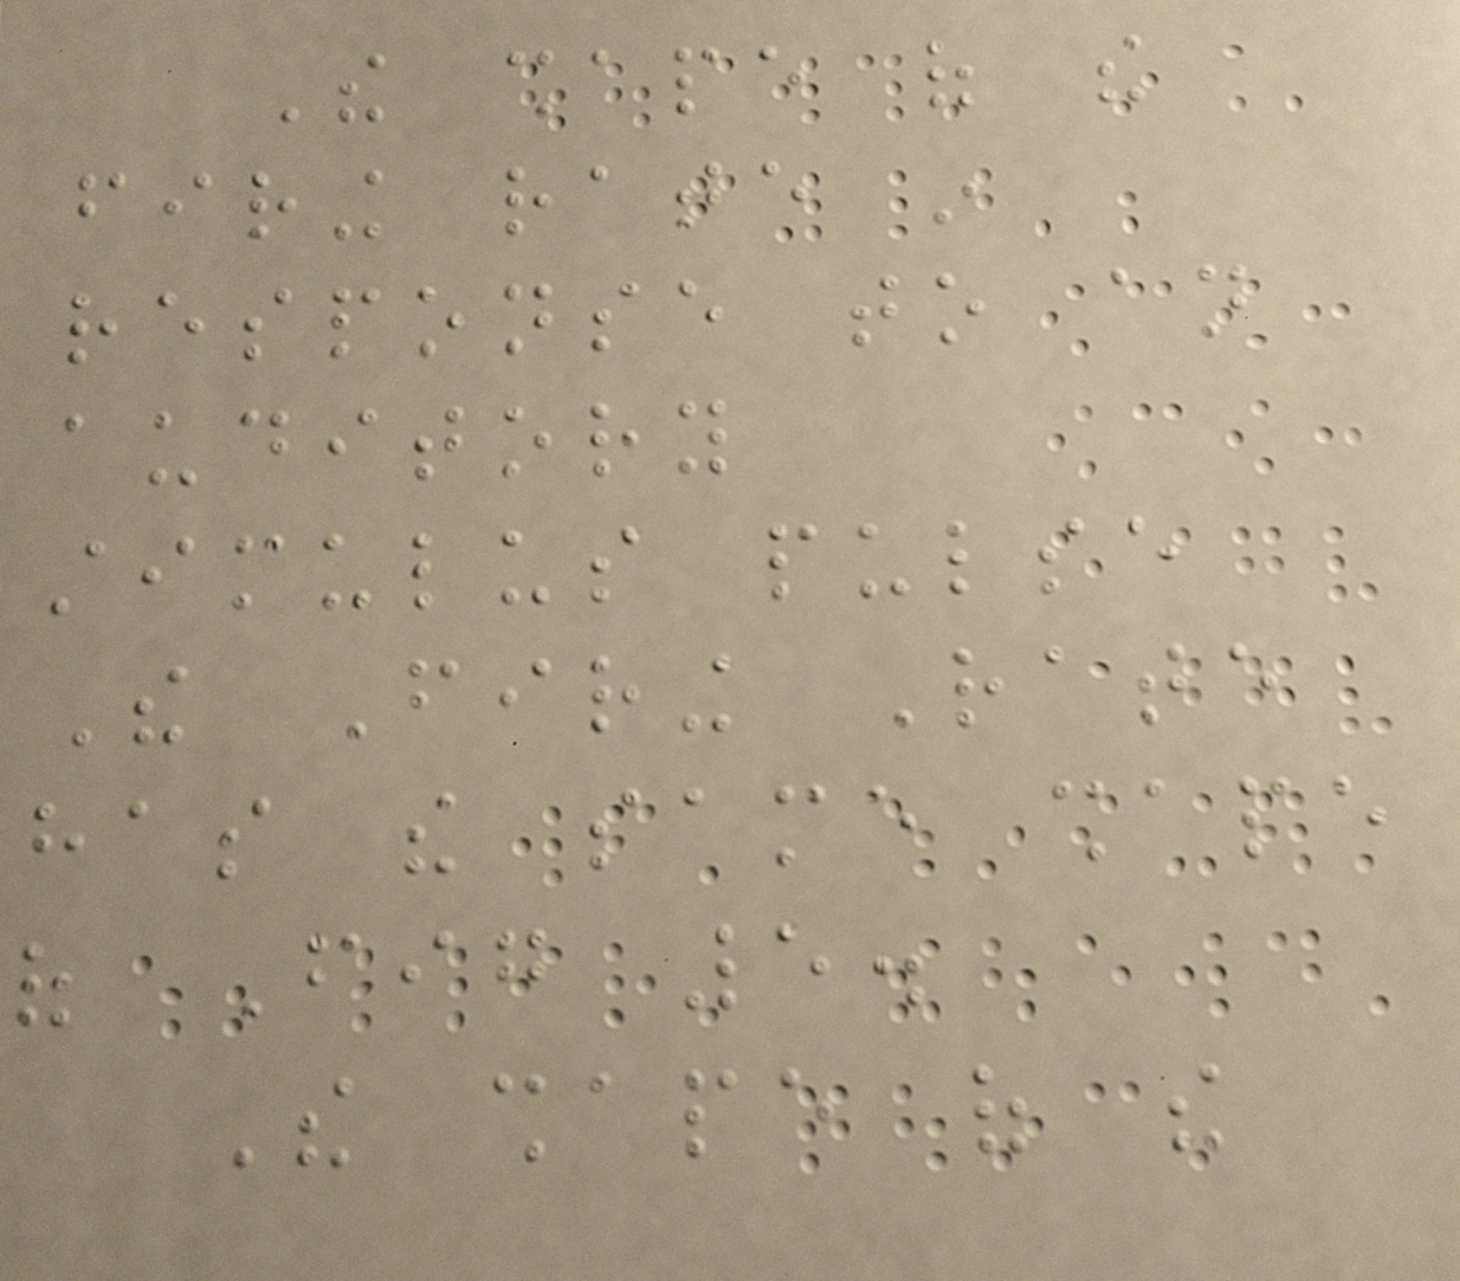The shape of the
firing rate in
response to an
auditory
stimulus pulse
The Firing Rate
has the same shape
of Fig 5.
The shape of the
